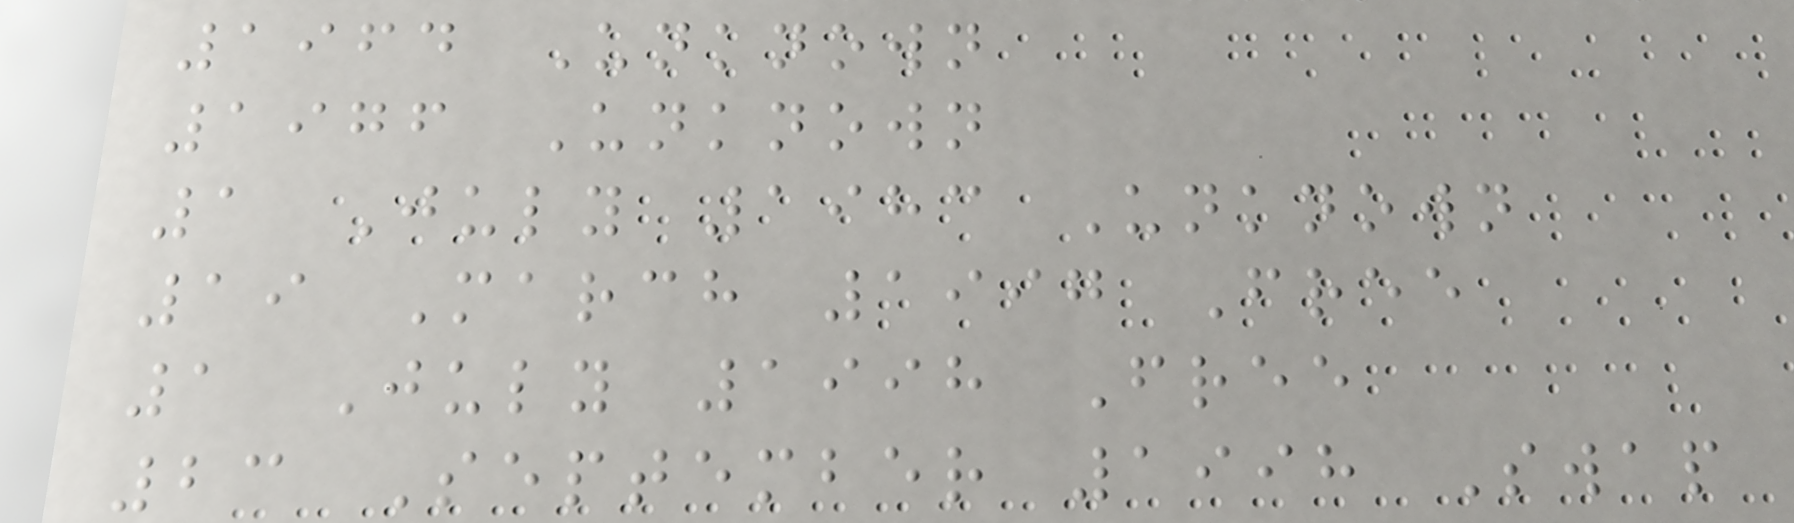1964 Unknown
1976 Unknown
1 July 1983 Unknown
19 March 1997 Free
1 July 1998 Free
23 September 1998 Swap
